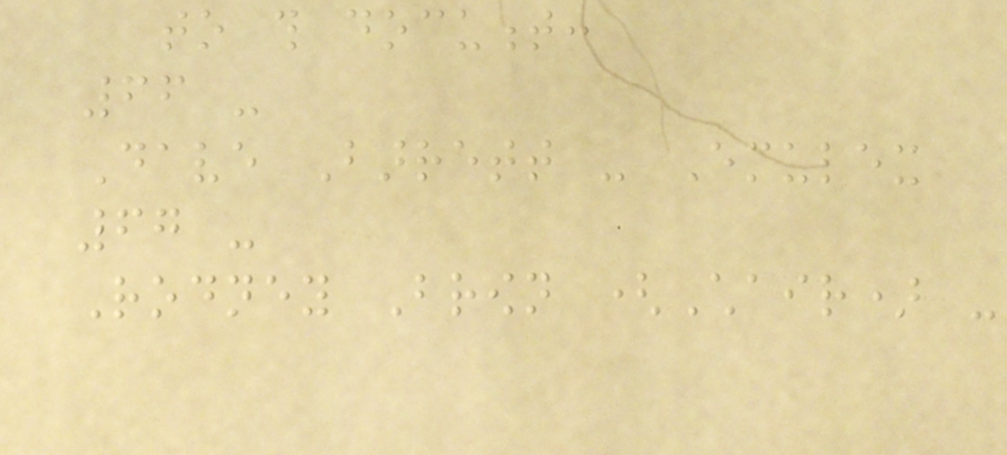to this document:
66 -
Dave Barrett - Emulex
67 -
Rodney Brown (Chair) -
